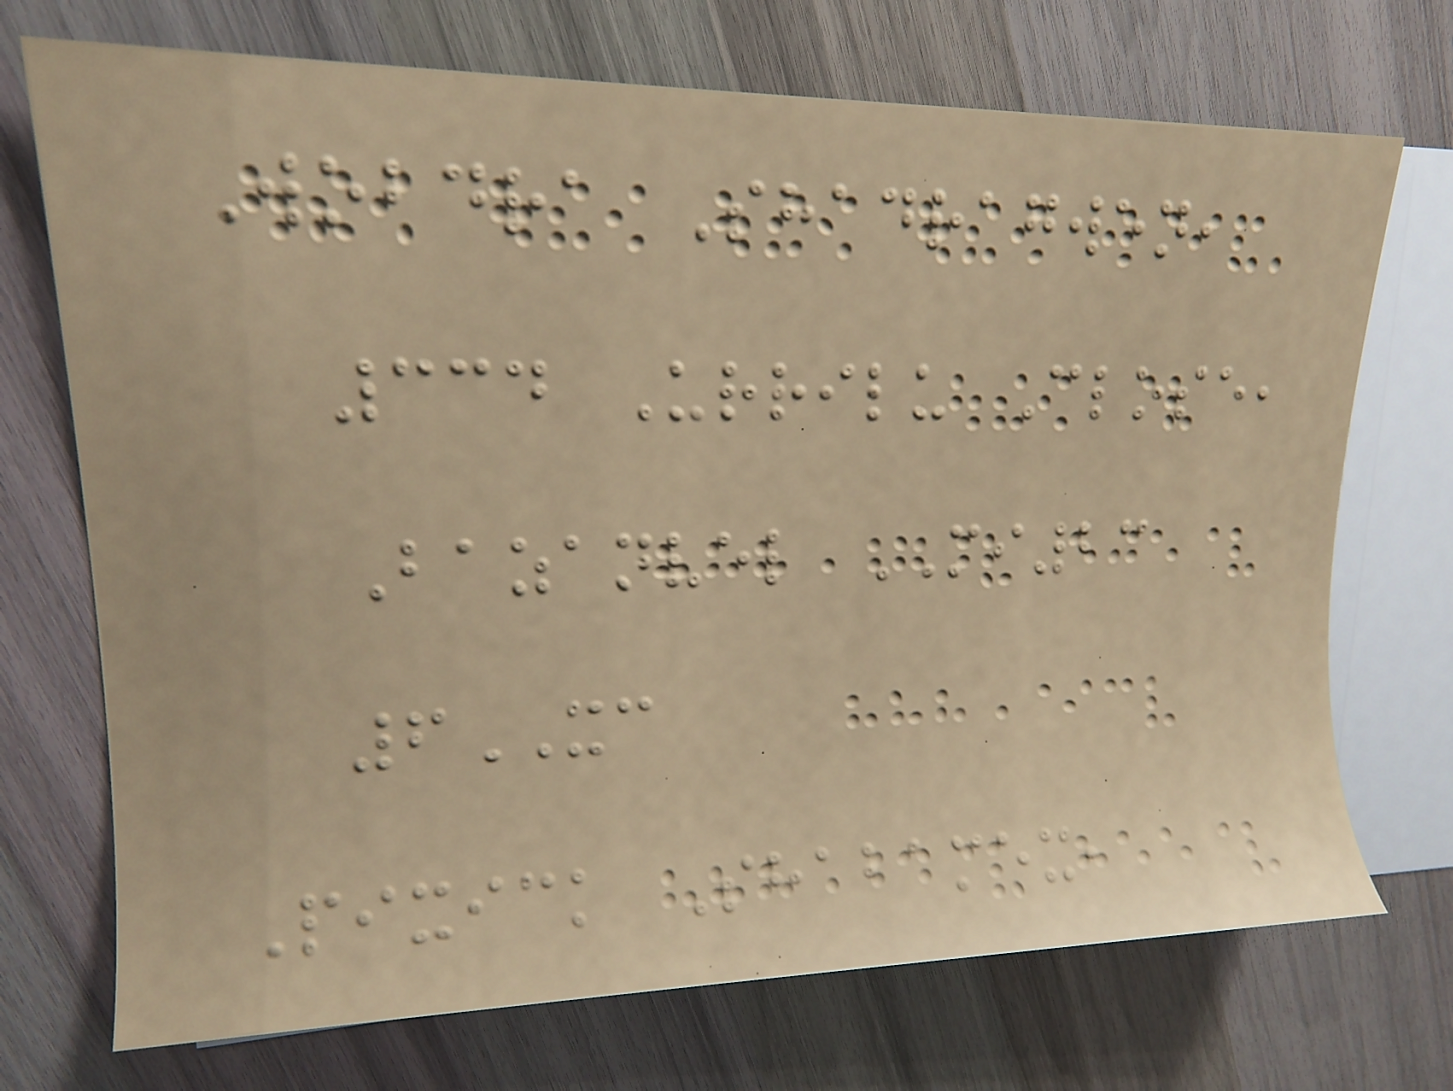Wobdra Shadragwen,
334 Urrilu Close,
Bazanvel MI23
6XC
Pixick Shabamex,
